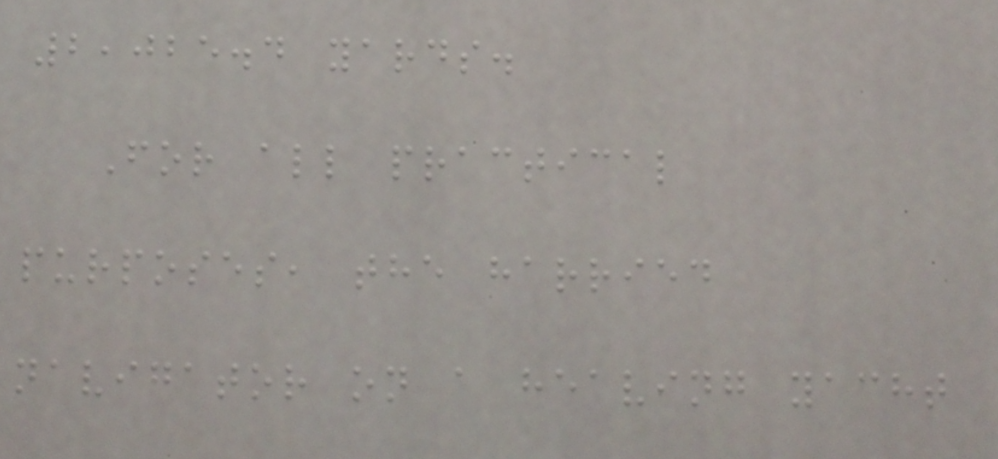2,025.4 yards.
For all practical
purposes, the harried
navigator on a heaving yacht
